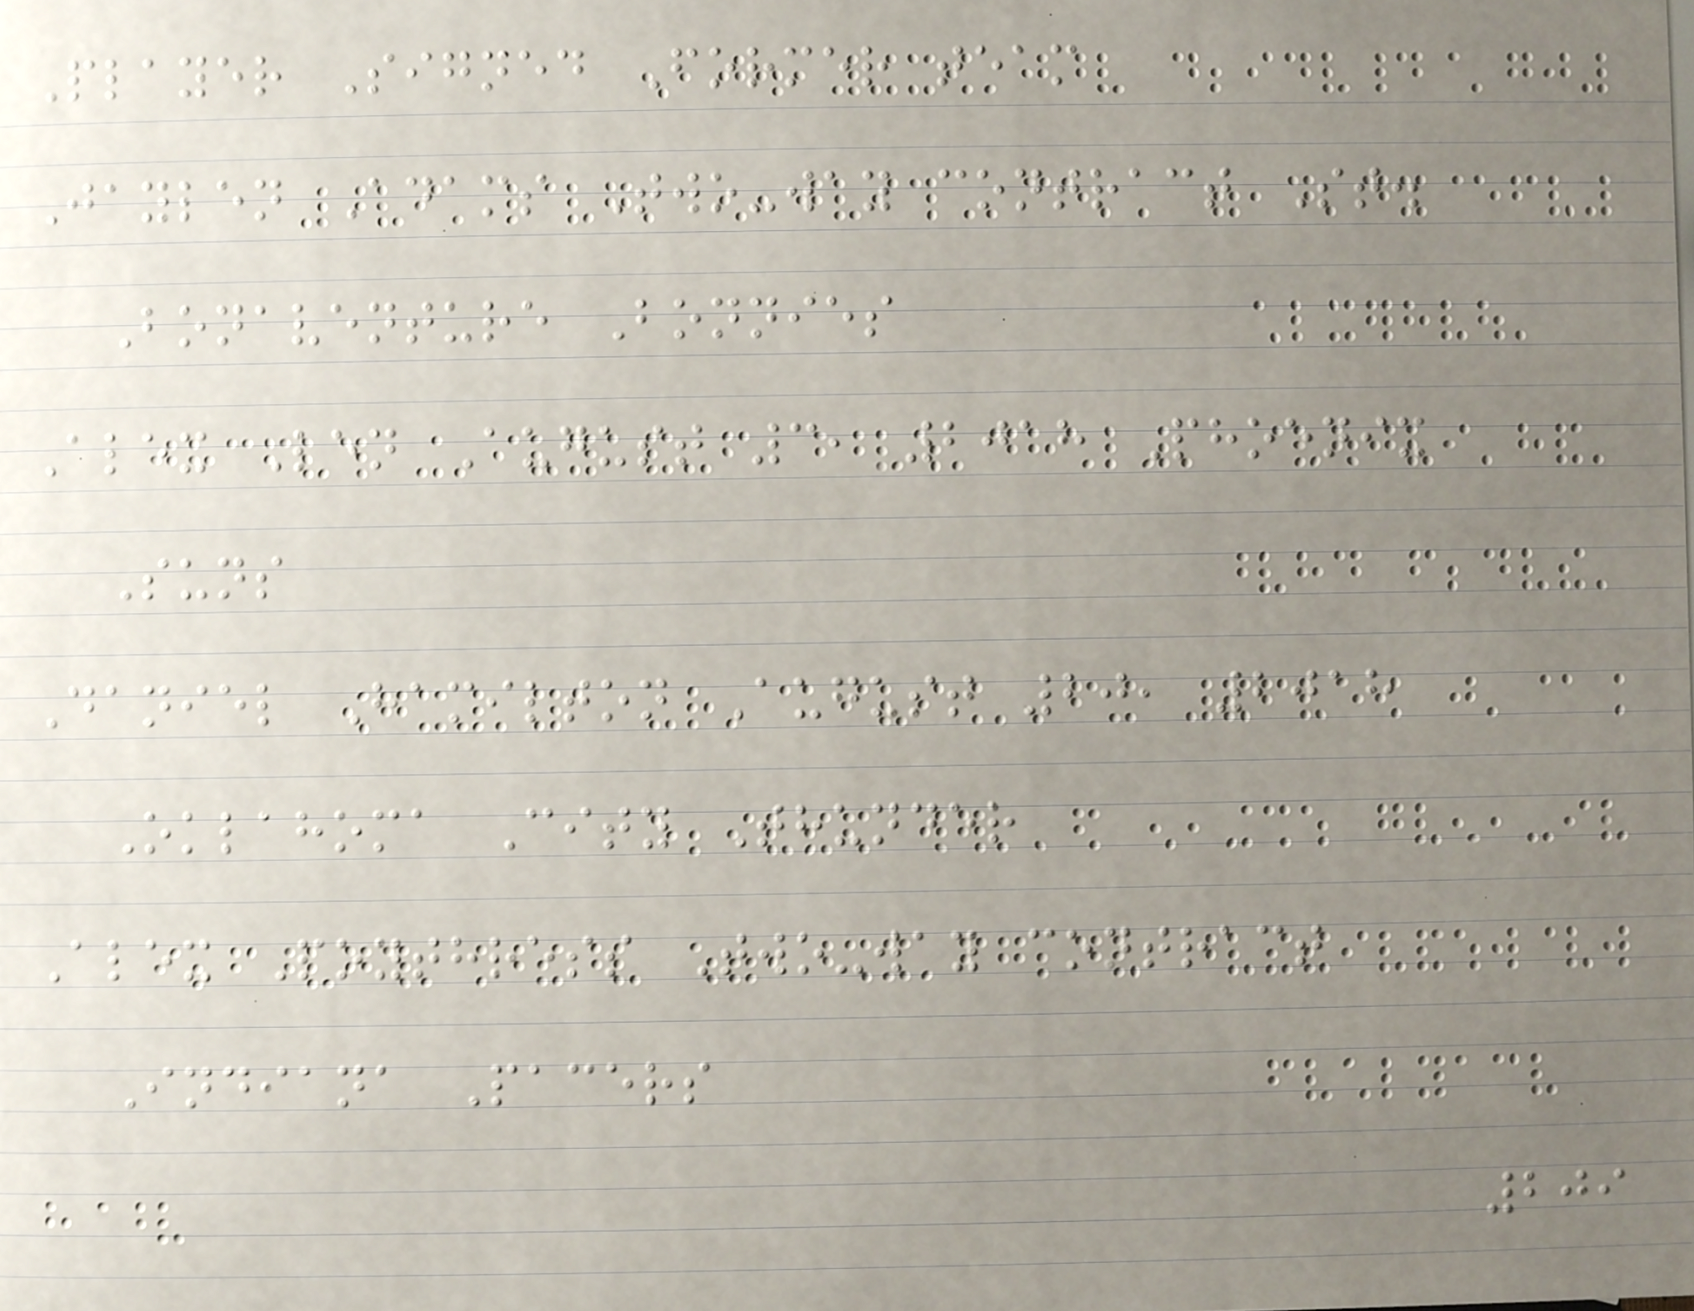Player Signed Former team
Jaylen Adams Two-way contract St.
Bonaventure Bonnies
Alex Len August 3, 2018 Phoenix
Suns
Daniel Hamilton August 20, 2018
Oklahoma City Thunder
Alex Poythress Two-way contract
Indiana Pacers
209
